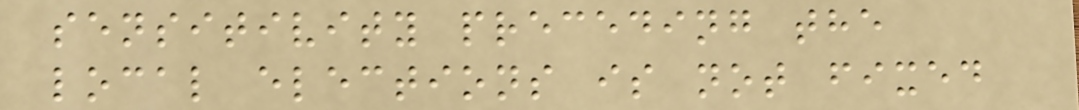sensitivity preceding the
local elections is not fixed
